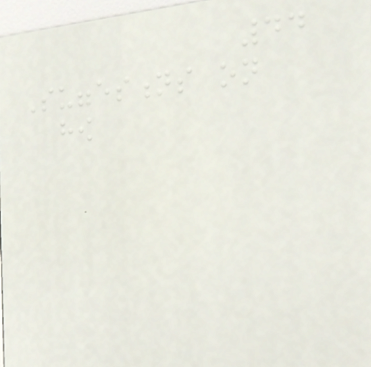44
Suggestions on
how
